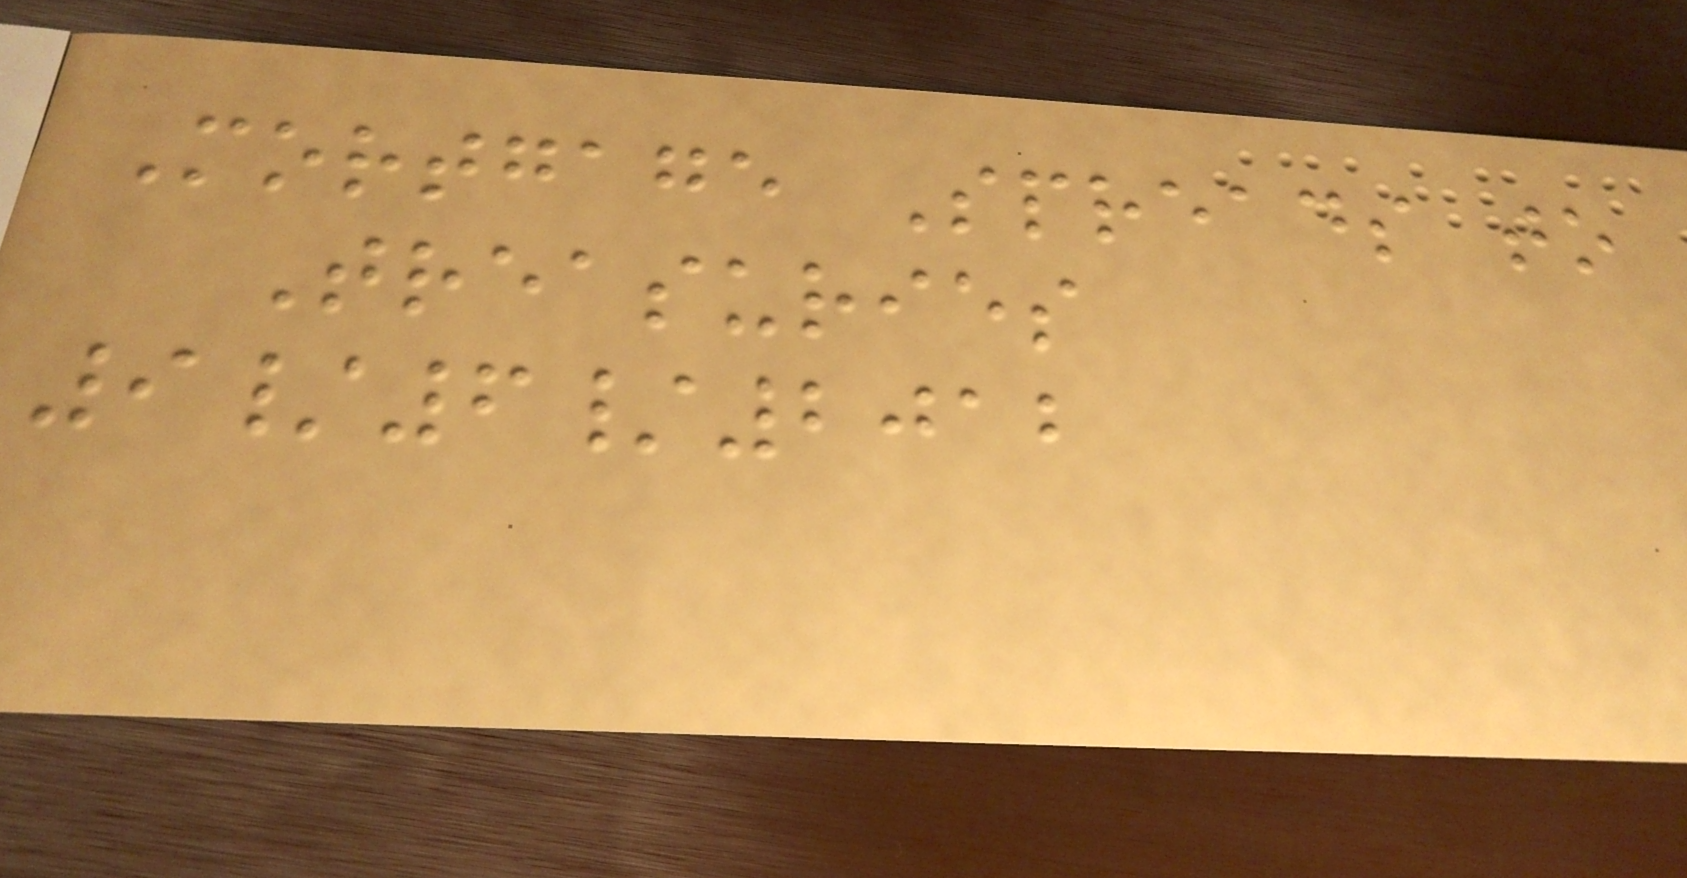Mortgage Spreads to
Treasuries
9/6/2012
